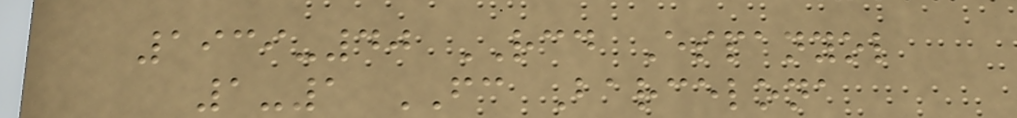1939-40 RCD Espanyol
1-1 FC Barcelona
